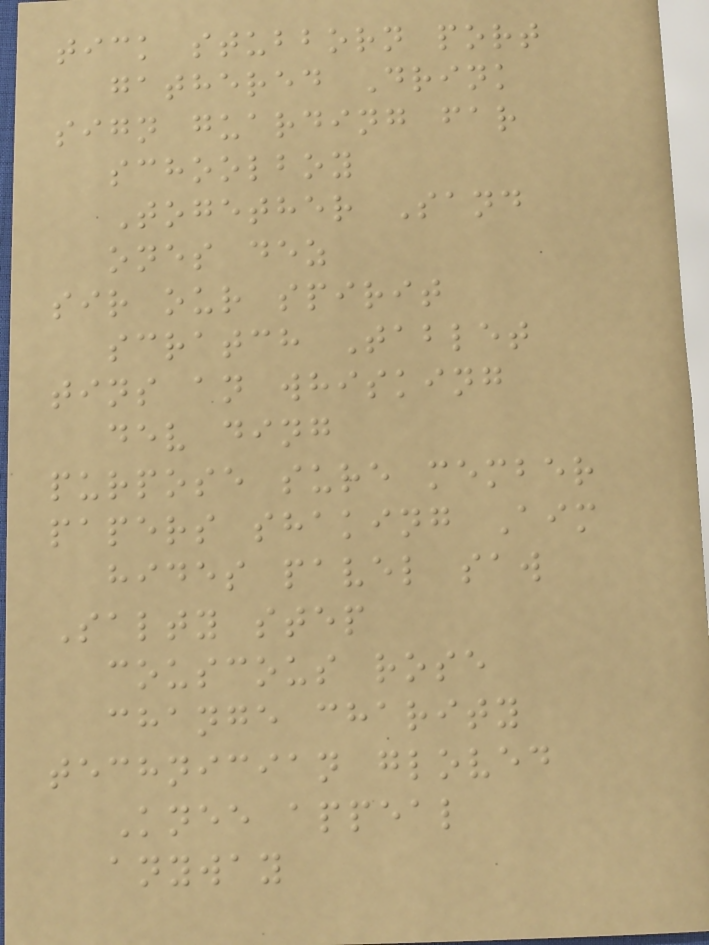tick stubborn port
gathered Drink
sign guarding far
schoolboy
Together Sand
ones dez
sir our spirit
scratch Tablet
tins an whisking
dev ding
purpose sure member
papers shaking Aim
hides pavel saw
Salty step
couscous rose
change charity
technician gloved
Knee appeal
anyway
